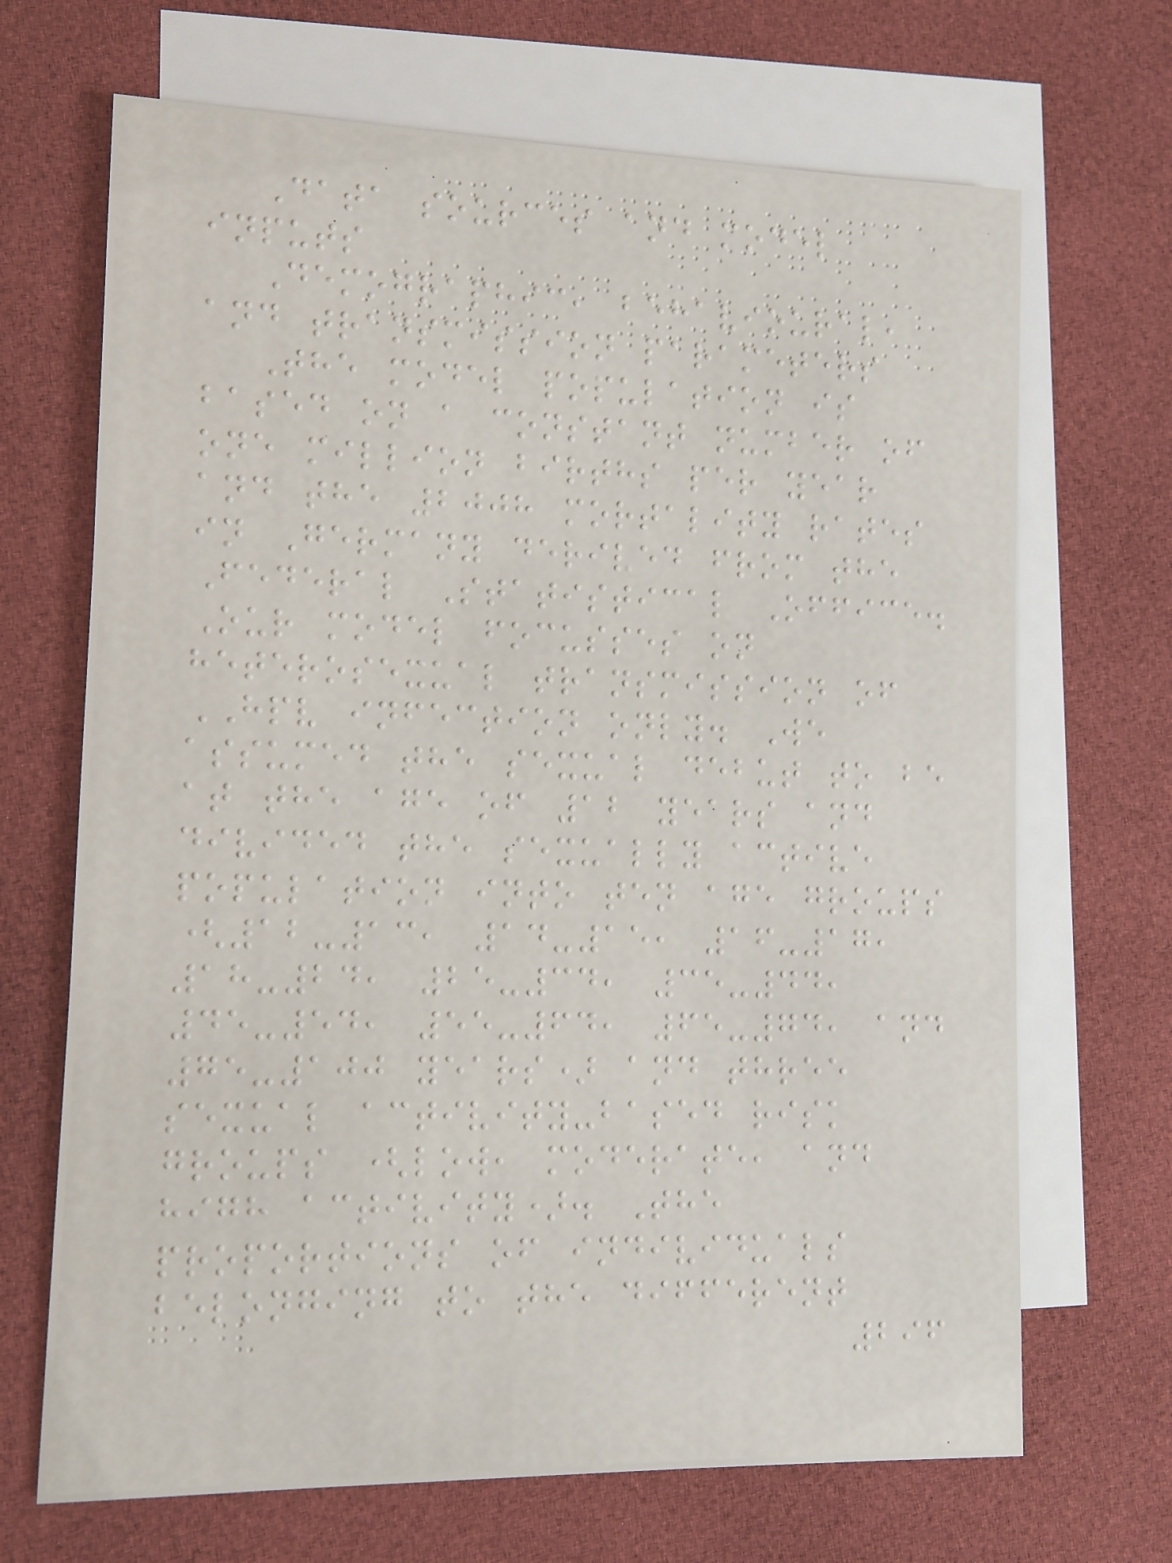Data sources and model
inputs
Demographic, behavioural,
and transmission parameters
The model population is
based on a constant number of
one million births per year
and the 2008 mortality rates
in Germany derived from the
Federal Statistical Office.
Our model focusses on
heterosexual transmission of
HPV infection only. We
assumed the sexual debut to be
at the age of 12 years and
divided the sexually active
population into ten age groups
(12-13, 14-15, 16-17,
18-24, 25-34, 35-44,
45-54, 55-64, 65-74, and
75-100 years) and three
sexual activity-based risk
groups (low, moderate, and
high activity). The
proportions of individuals
belonging to the different
296
